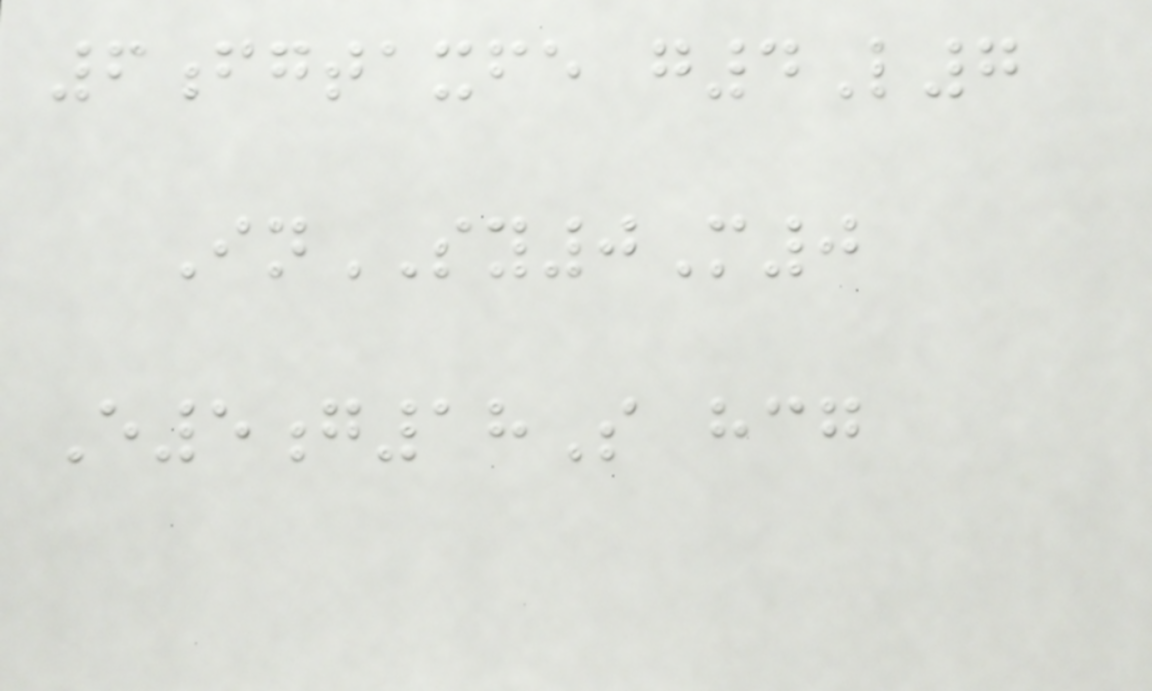6fgtaxfe g4L7
InSY0M0
E5g18S hcg
